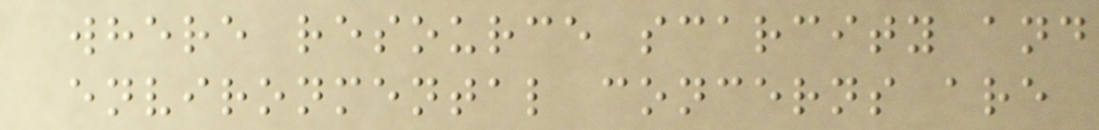where resource scarcity and
environmental concerns are
